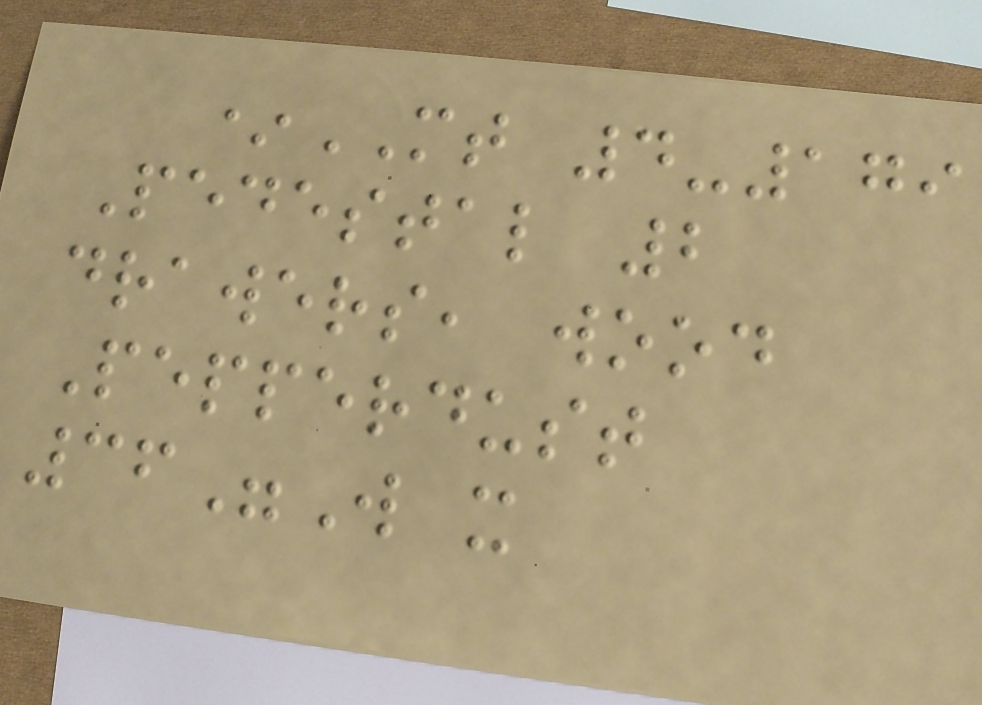*MT 4-179
Pedestal 2
drawers, wood
Pepperdust
36"W x
